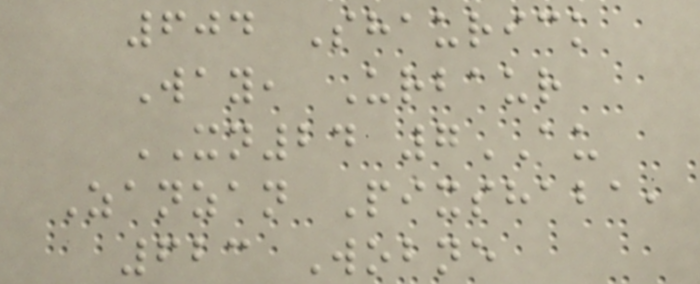604 Shaurick
Way, Urbaur
XN24 7AU
Zanzan Pixshaba,
623 Wobne
